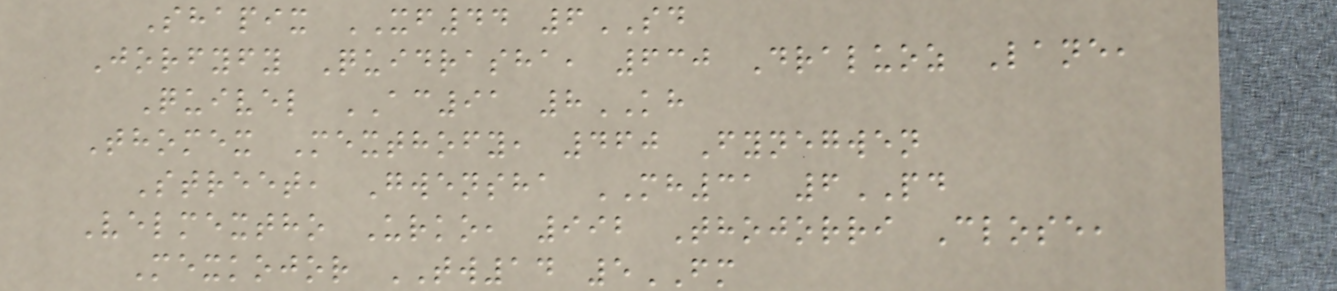Shapix XF44 6SD
Jorfyfy Quidrasha, 630 Draluoz Lane,
Quivel AC91 8KH
Thomex Mexthofy, 460 Fynegwen
Street, Gwensha MH31 6PD
Velmextho Urko, 992 Thojorri Close,
Mexkojor TW14 5FM
